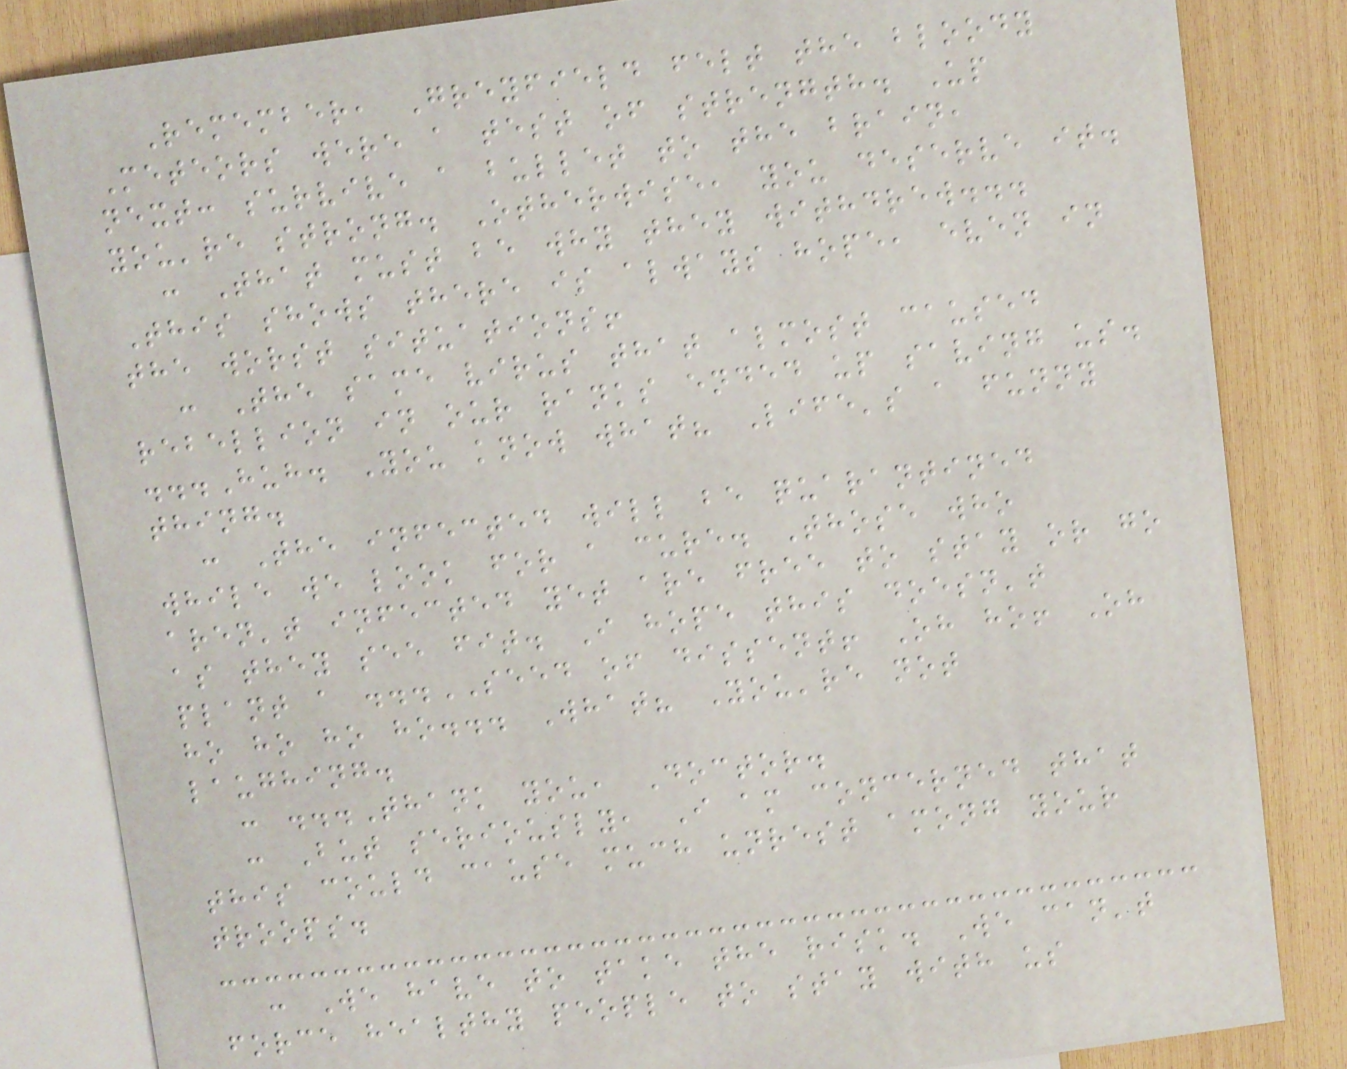Remember, Greyfield felt the bloody
Meteors were a test of strength. Up
next: survive a bullet to the brain,
you're strong. Otherwise, you deserve it.
: That must be why they withdrew...
This shows there is always hope, even in
the worst situations!
: The same virus that almost caused
rebellion in our ranks ended up saving us.
...Huh. You know what? Life's a funny
thing.
: The infected will be quarantined
while we look for a cure. Those who
aren't infected yet are free to stay or go
as they see fit. I hope this doesn't
plant a ...SEED of dissent! Oh ho! Oh
ho ho ho ho... What? You're not
laughing.
: ...Thank you, Doctor.
: But seriously, I am concerned that
this could cause much unrest among your
troops.
: We have to take the risk. We can't
force healthy people to stay with us
